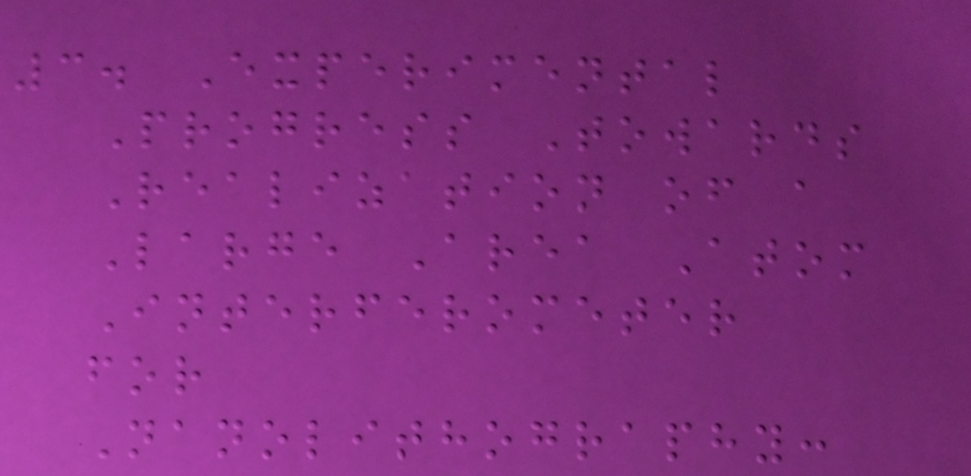3. Experimental
Progress Towards
Realization of a
Large Area Atom
Interferometer
for
Nanolithography:
